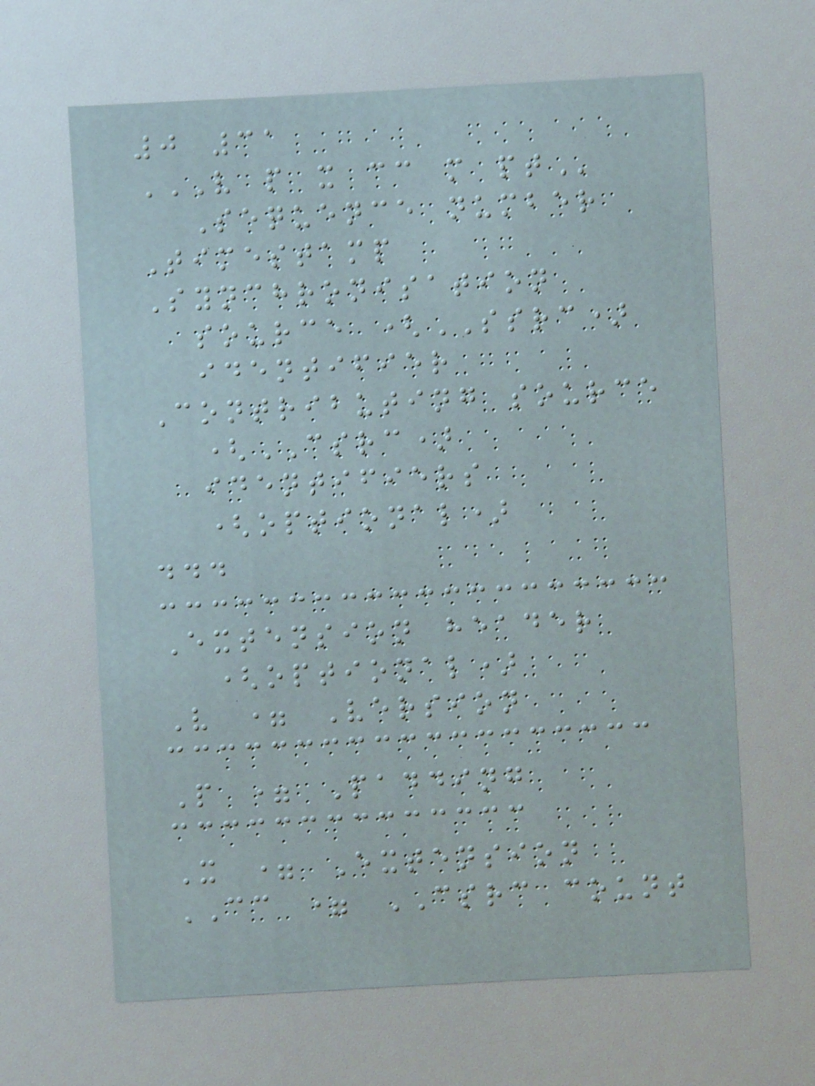0 31
V P X CC M PT
Sequence number
Timestamp
Synchronisation
source (SSRC)
identifier
Contributing source
(CSRC)
identifiers
(optional)
...
Extension header
(optional)
V = Version
P = Padding
X = Extension
CC = CSRC count
